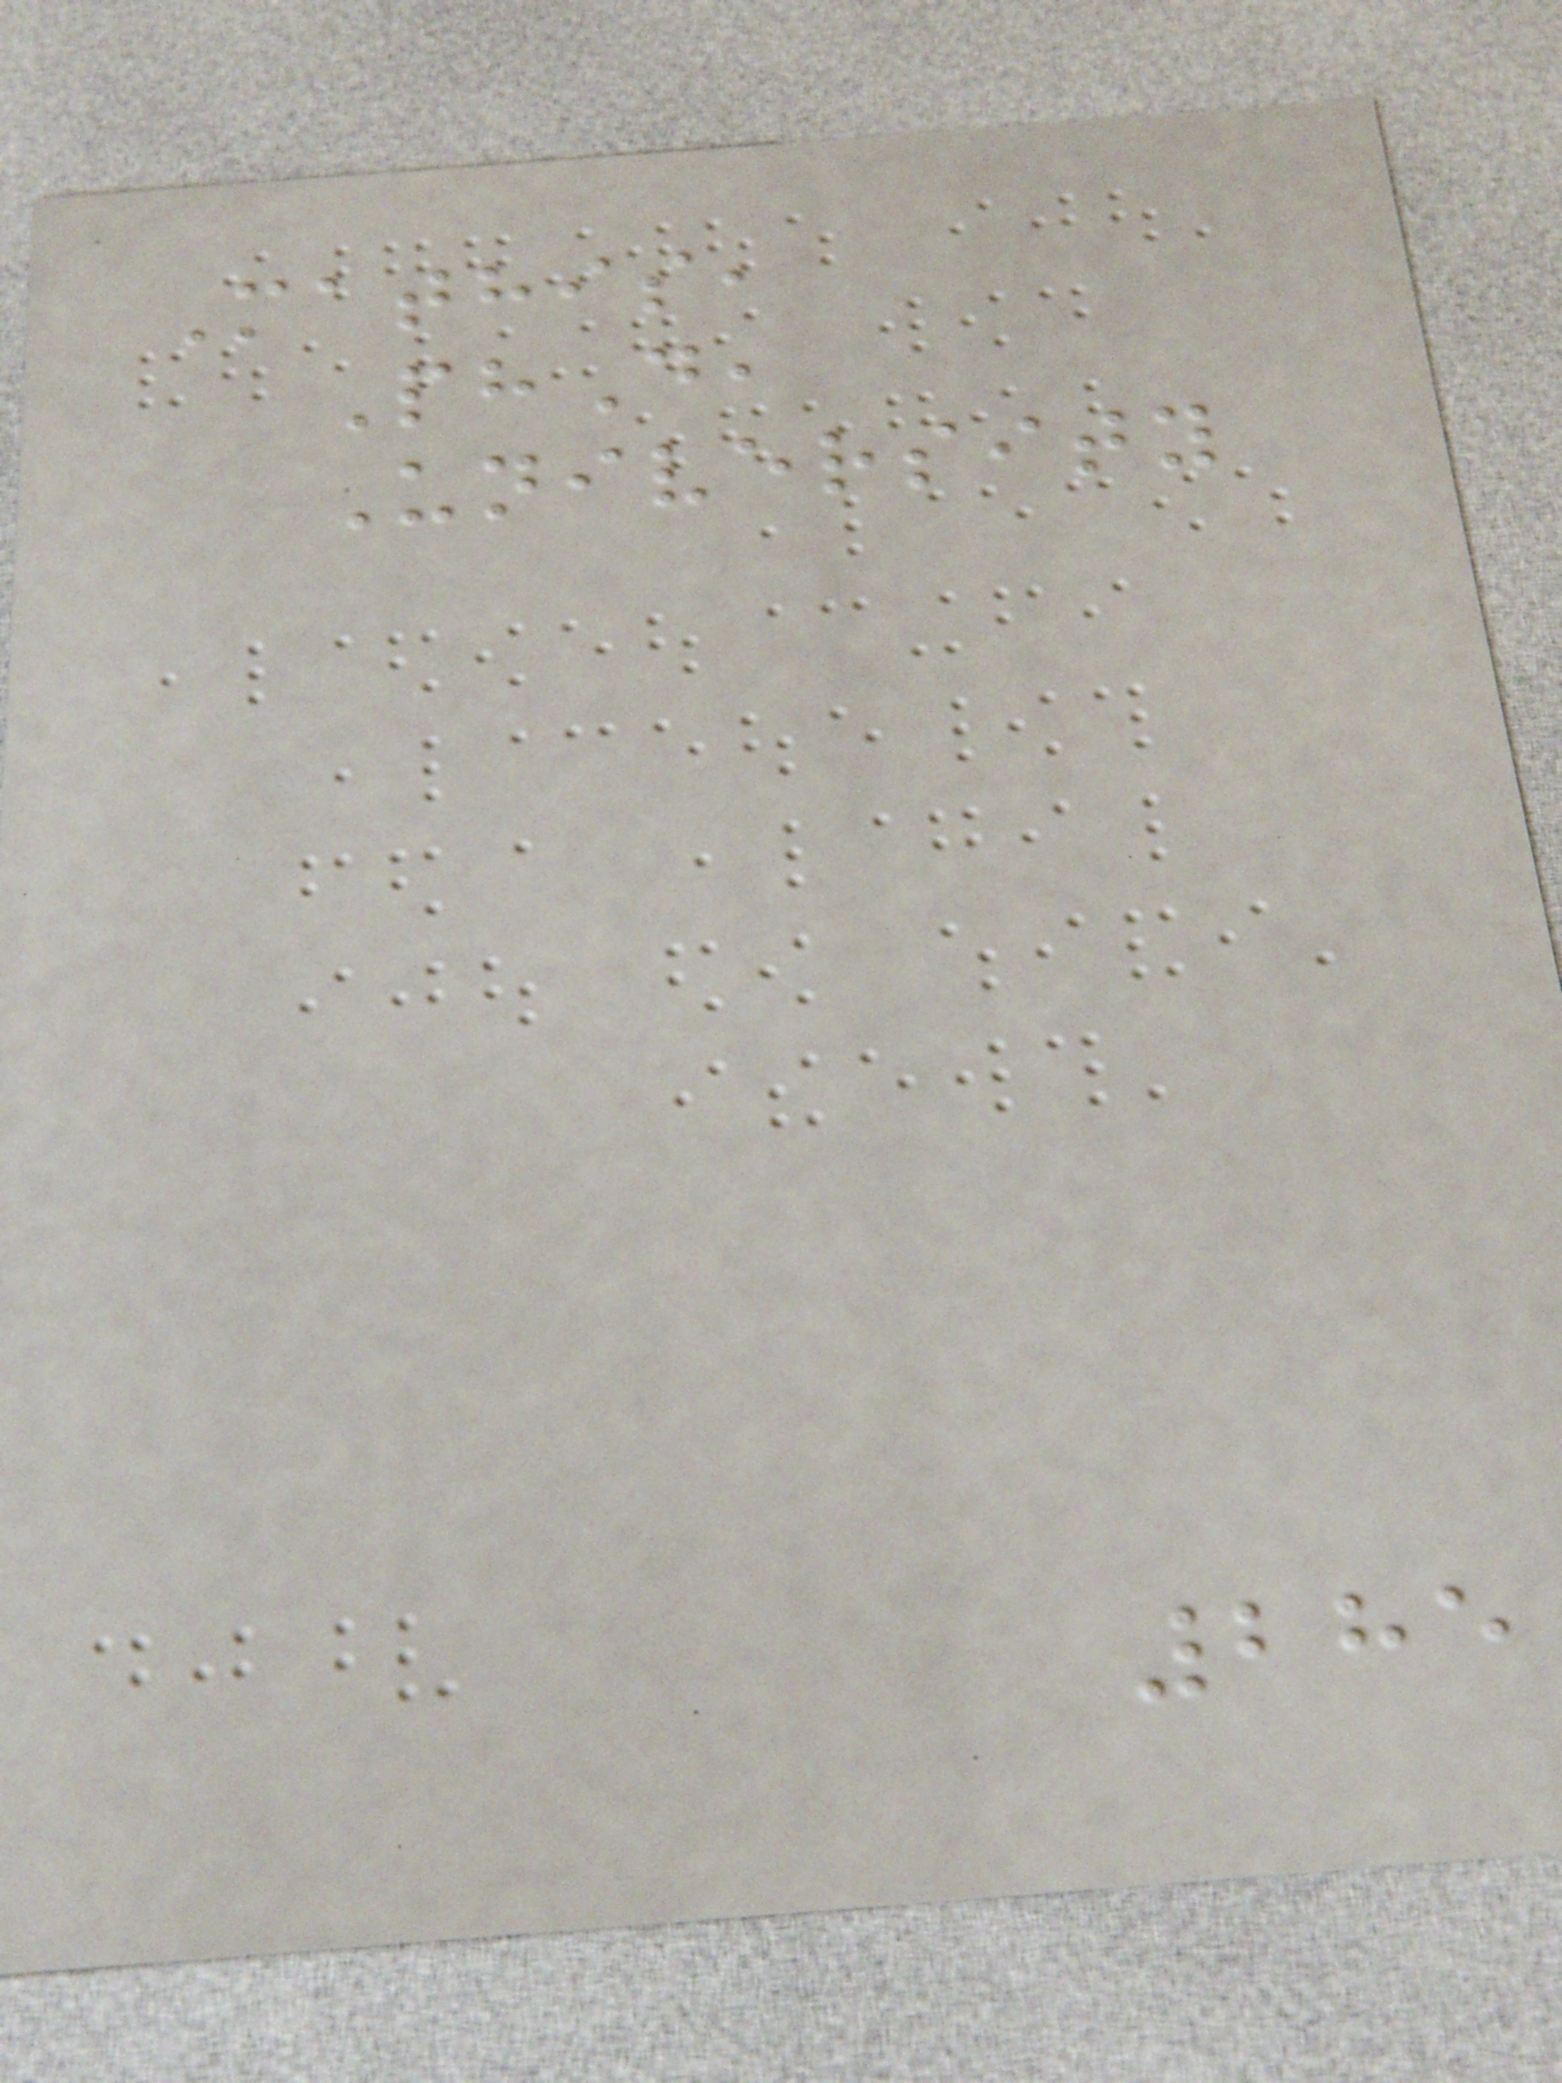Mathis,
PhD,
University
285
